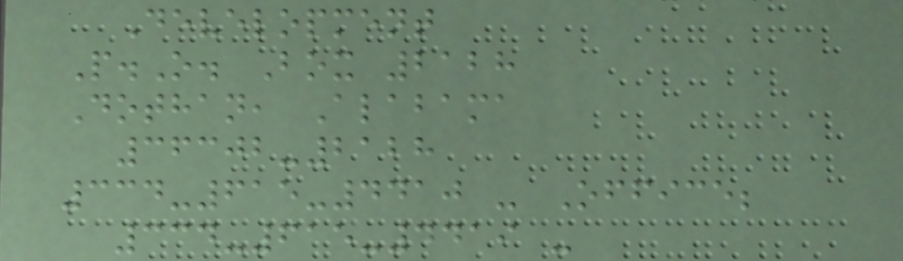Development
P.O. Box 2128
Dothan, Alabama
36302-2128
334-615-4410 - Office;
334-615-4419 -
